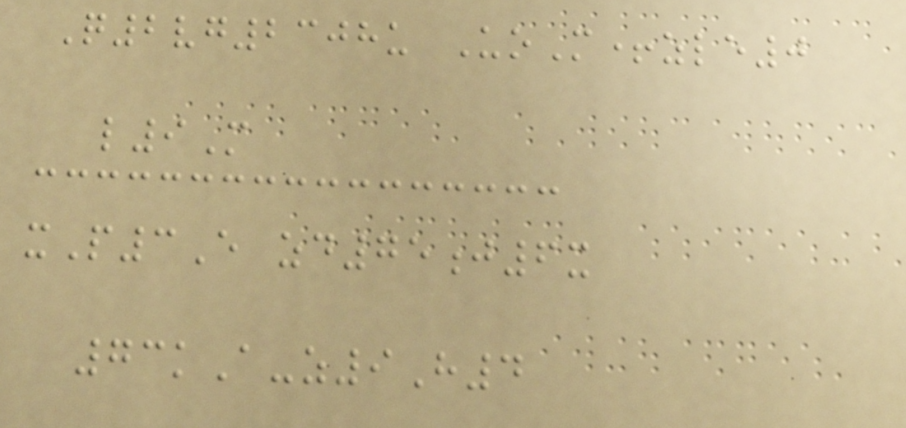Q2vg2308u UoM+zle0
l9M
xP3E zd75j6x
73kA-z9H4
